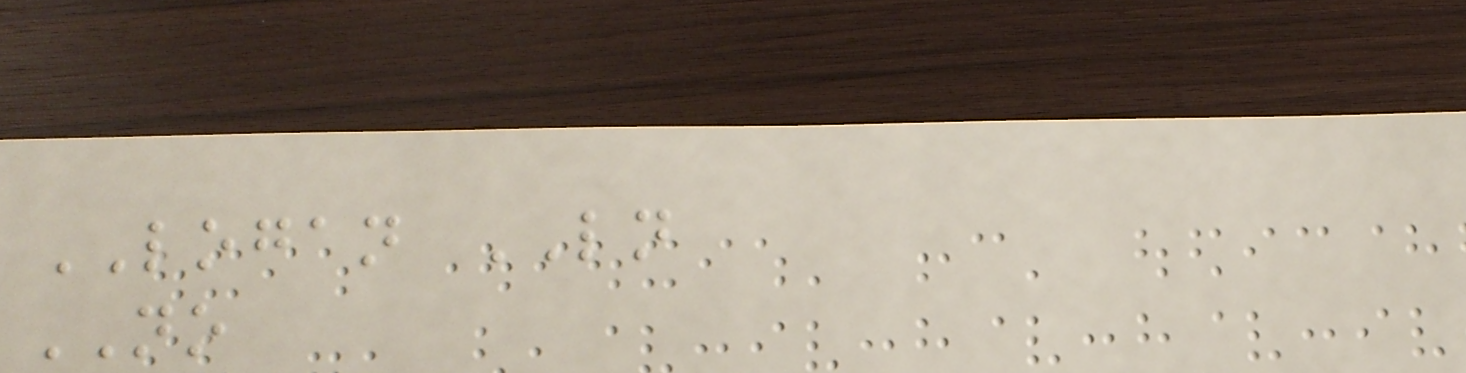LOGAN LN
NO
